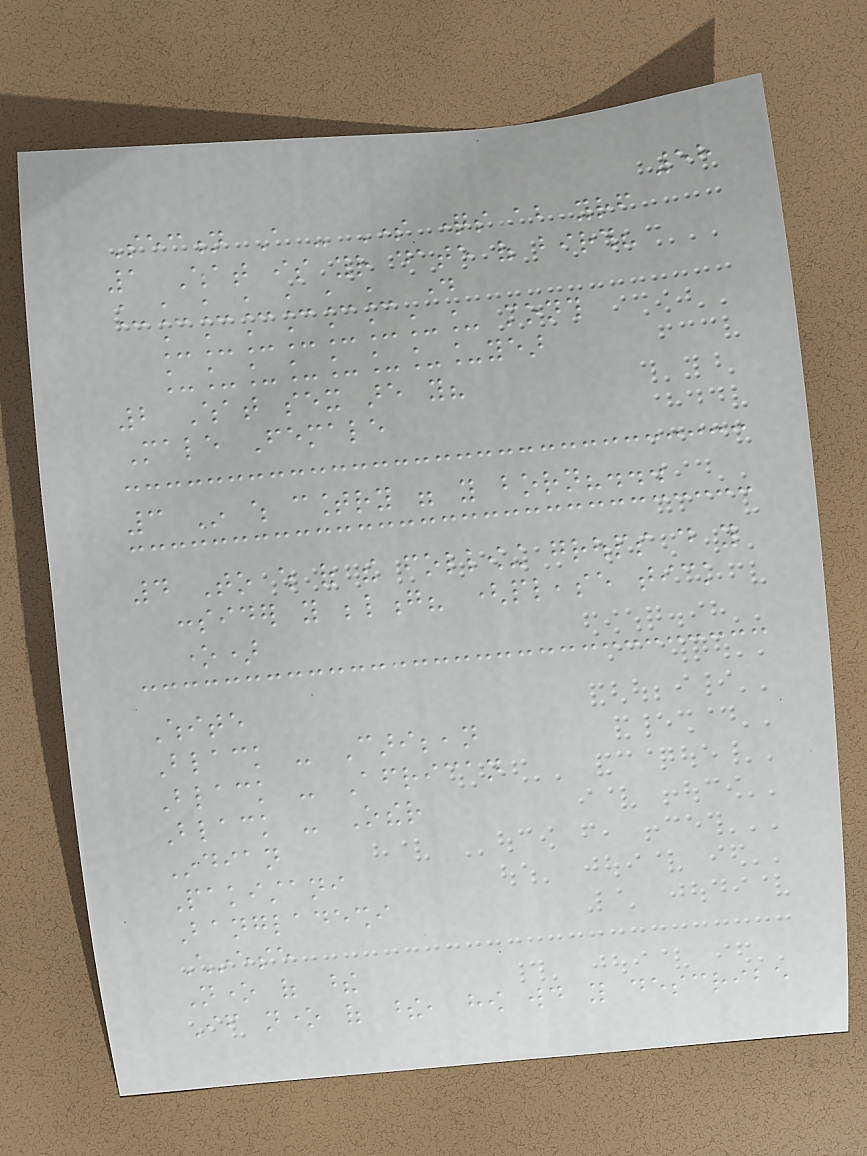58
Section A - Some questions about yourself
1 What is your date of birth?
_______ day
________ month
________year
2 What sex are you?
Male Female
3 In which country were you born?...
4 To which of the following groups do you
consider you belong? (please tick
one)
White
Black - Caribbean
Black - African
Black - Other
Indian
Pakistani
Bangladeshi
Chinese
None of these
If none of these, how would you describe
